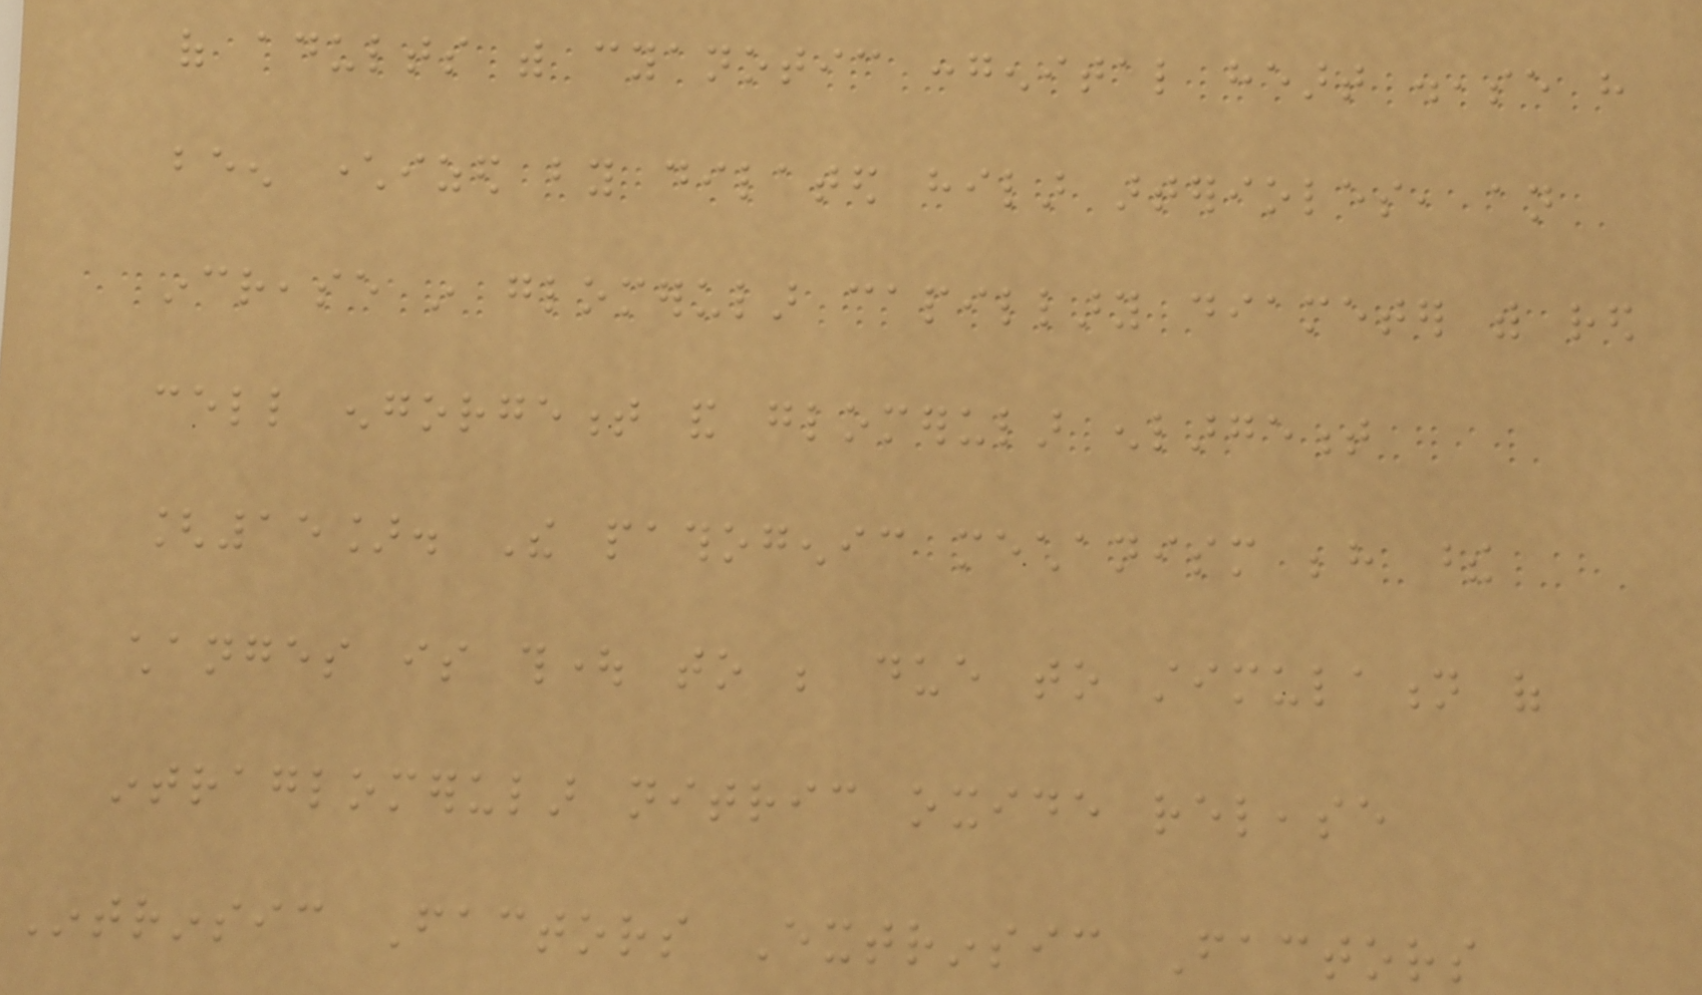of adults with cyanotic congenital heart disease have
been characterized by dilated hilar arterioles, an
increase in glomerular capillary diameter with red
cell engorgement and glomerular enlargement
[15]. The pathogenic mechanism behind these
changes is thought to be due to stimulation of
intraglomerular nitric oxide release
Intrinsic Factors Extrinsic Factors
